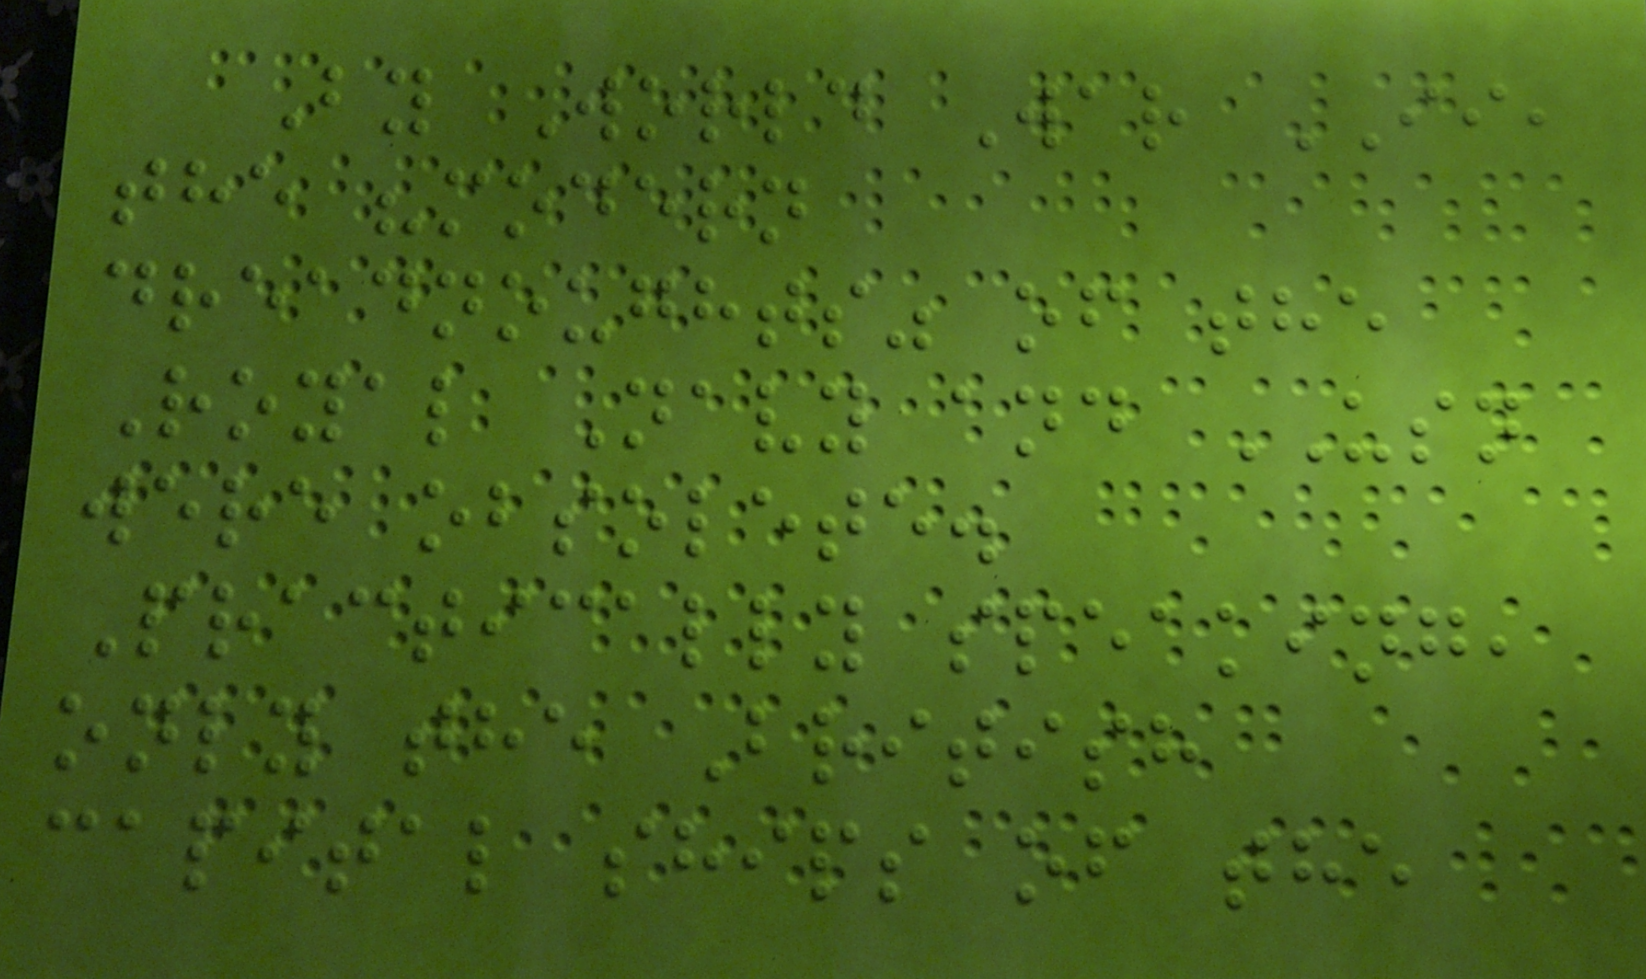By World War II,
the "modern
dreadnoughts" of the
Royal Navy and USN
were obsolete.
Practically speaking,
only the British
capital ships of the
